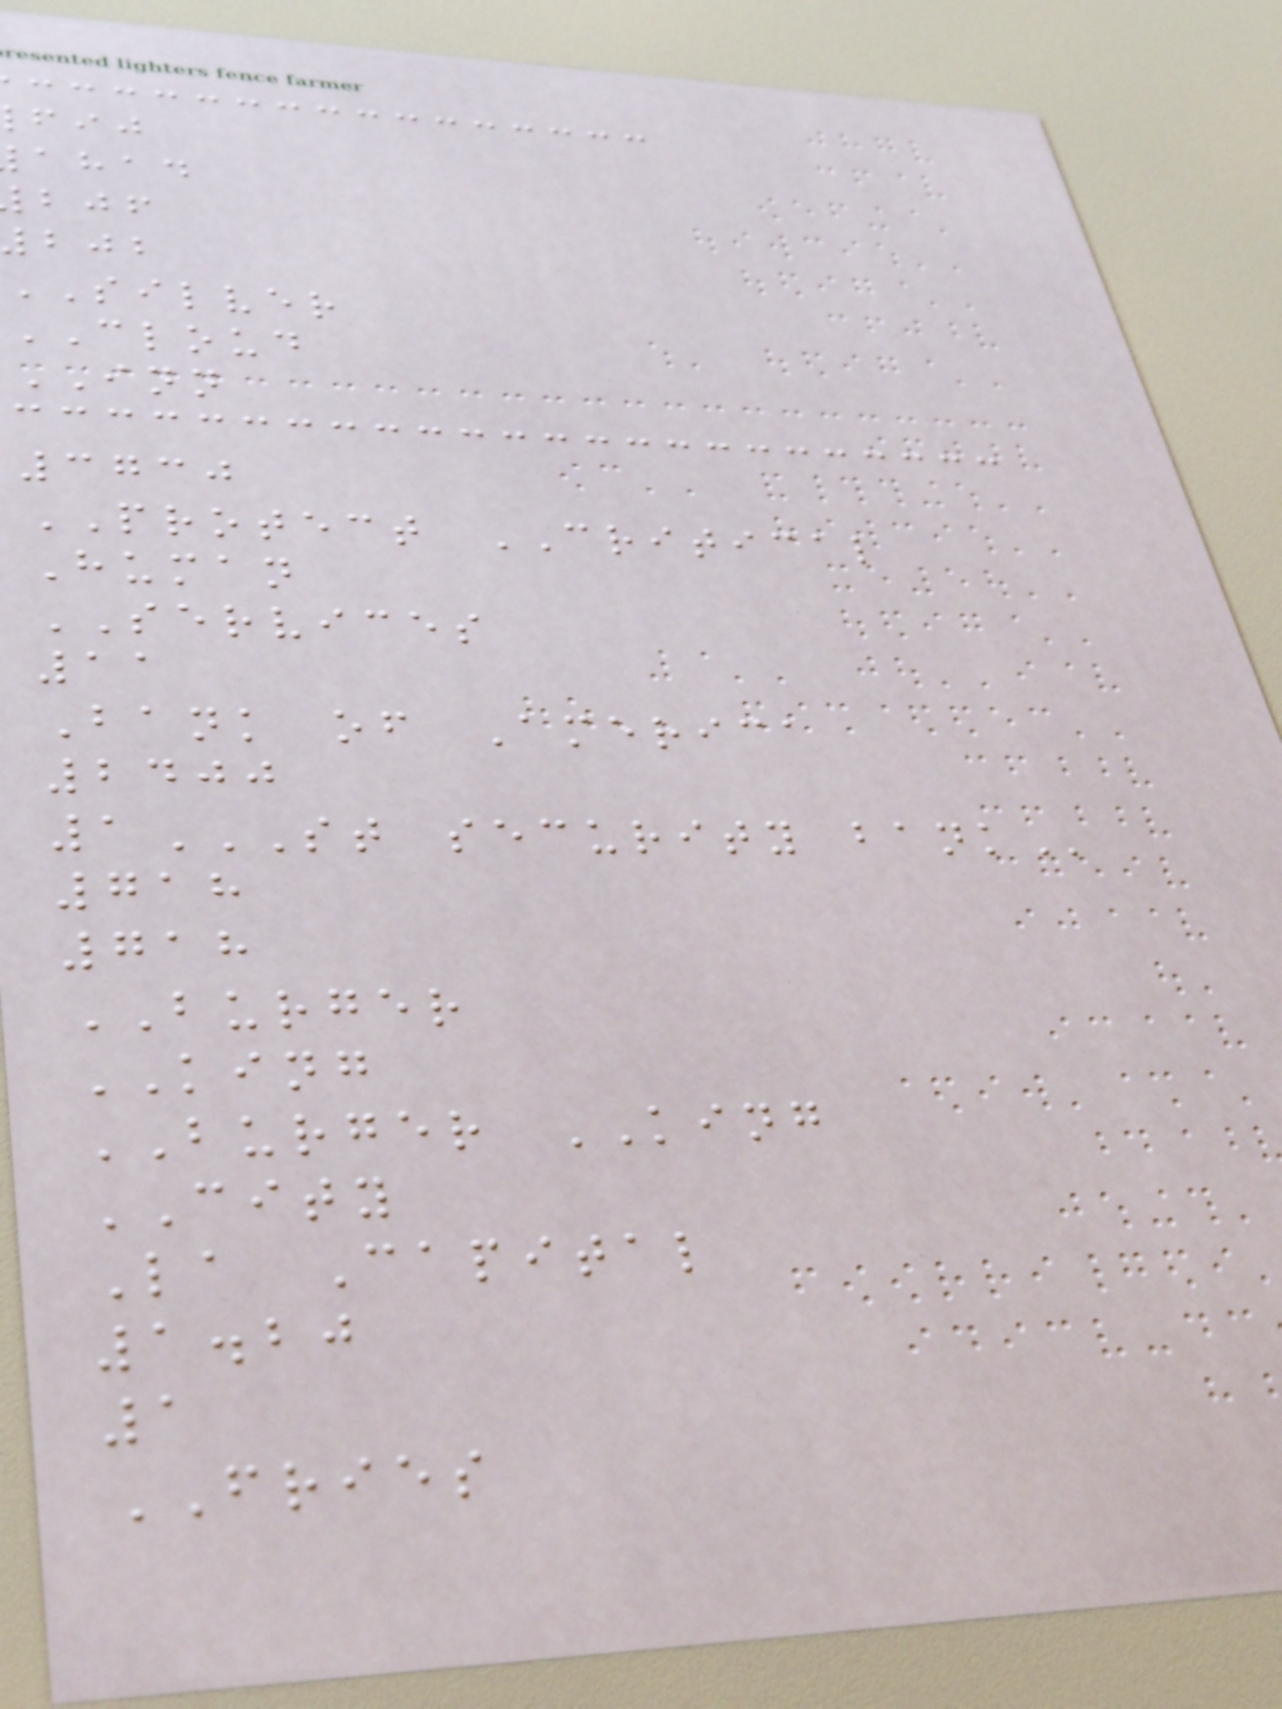ahad
SILVER
CLOUD
INN
3730
PROTECT CRITICAL
Human
SERVICES
11
Bank of America
2400
1ST SECURITY BANK
718
718
BURGER
KING
BURGER KING
CITY
La Capital
1.20
1
FRIES
